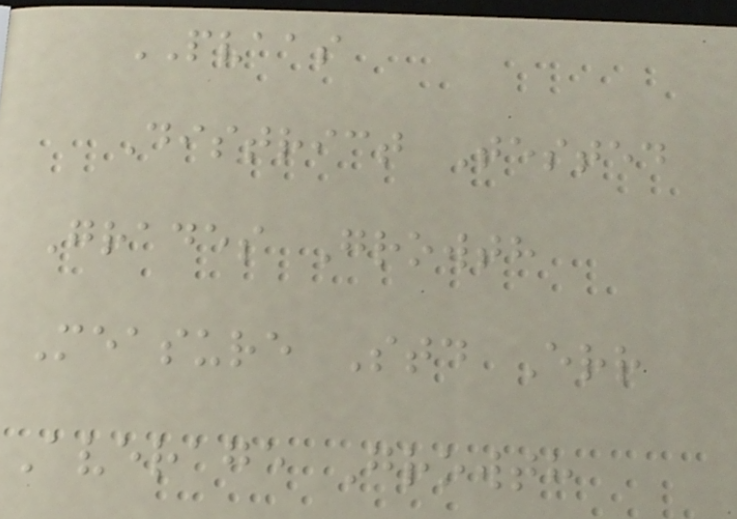PVAAS
District Tested
Grades Growth
Measure Std Err
Average Growth
